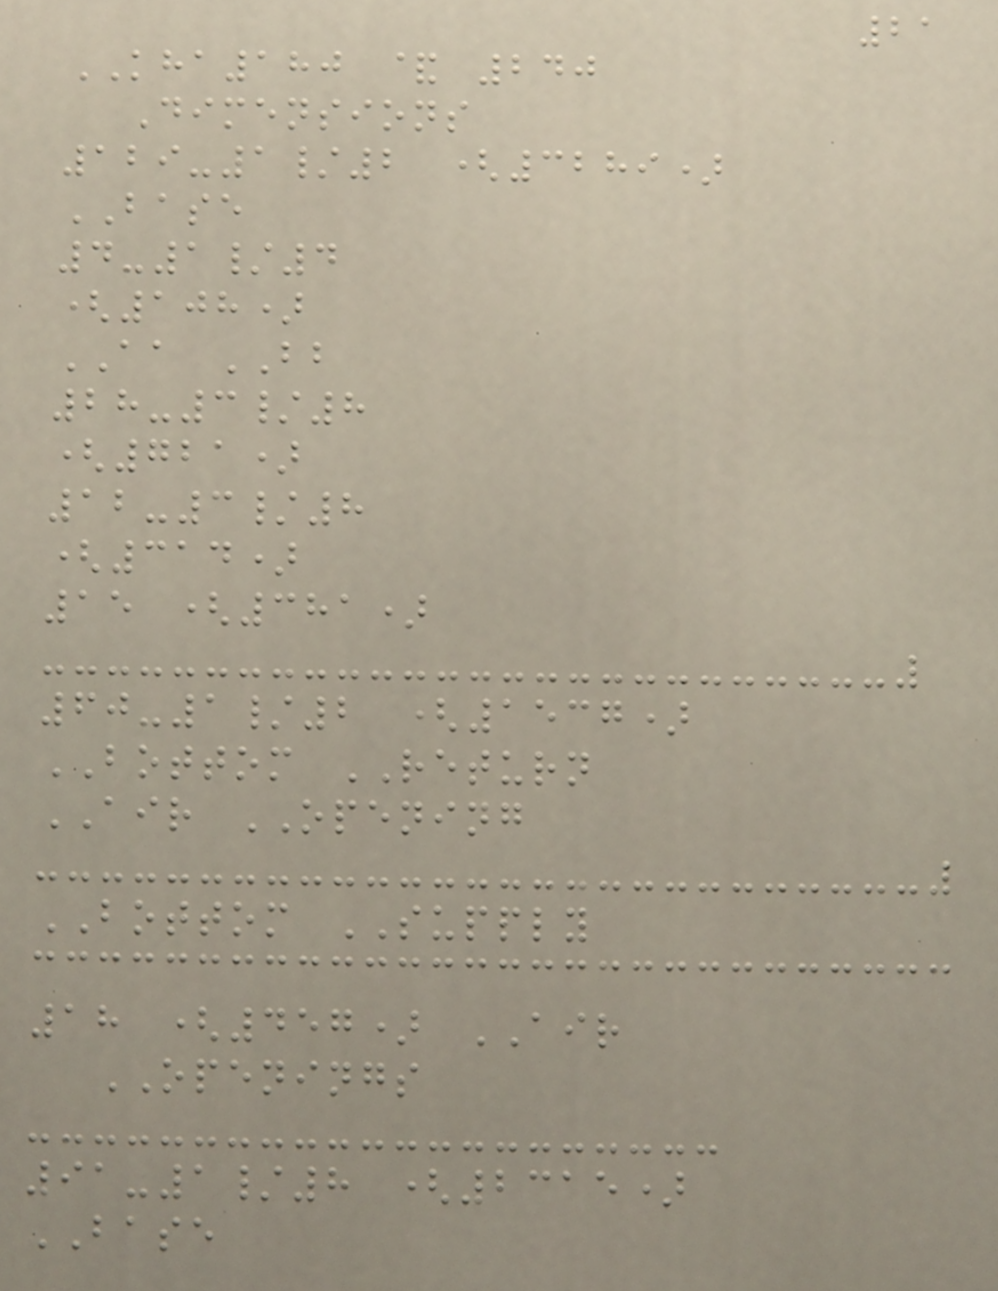21
KHA180 & 240
Dimensions
129-1/2 (3289)
BASE
4-1/4
(108)
AA BB
28-3/8
(721)
12-3/8
(314)
15 (381)
60-1/2 (1537)
BOTTOM RETURN
AIR OPENING
BOTTOM SUPPLY
18 (457) AIR
OPENINGS
91-1/8 (2315)
BASE
